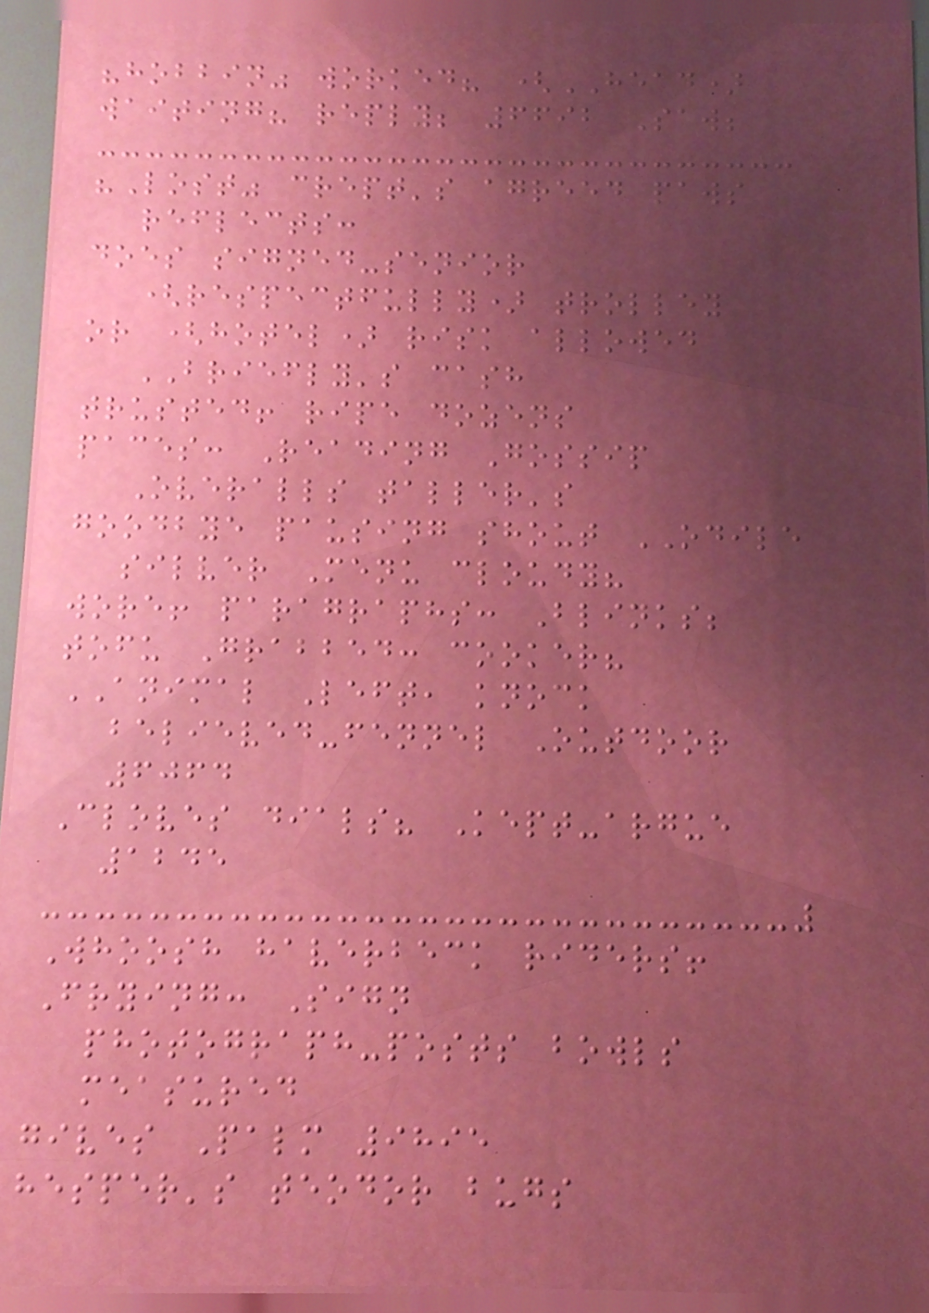"hobbin" worked? (HEAD)
waiting? reply; 6692 Saw;
"Lost" crept's agreed paws
reflects:
does signed-senior
(respectfully) trolley
or (hotel) risk allowed
BRIEFLY's cash
trusted! ripe dozens
paces: Reading Gossip
Overalls taller's
goodbye pausing shout ODILE
silver Menu cloudy?
wore! paragraphs: Blinks;
tofu Grabbed: cooker?
ANIMAL Left, knock
believed-fennel Outdoor
6064
Cloves dials? Kept-argue
1245
Whoosh haverbeck riders!
Frying: Sign
photograph-posts bowls
measured
gives Palm 9895
hesper's teodor bugs
